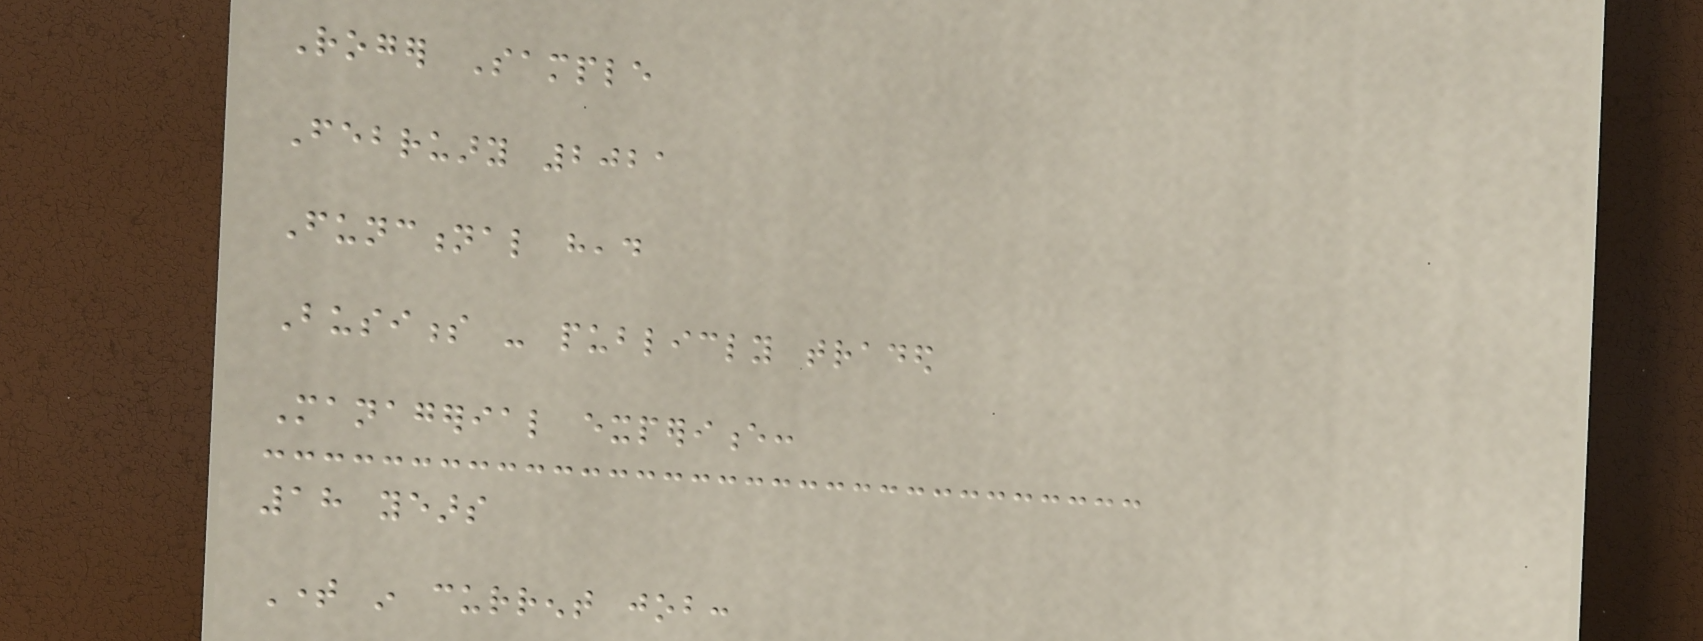Roger Sample
February 2021
Functional head
Business - publicly traded
Managerial experience:
18 years
Time in current job:
